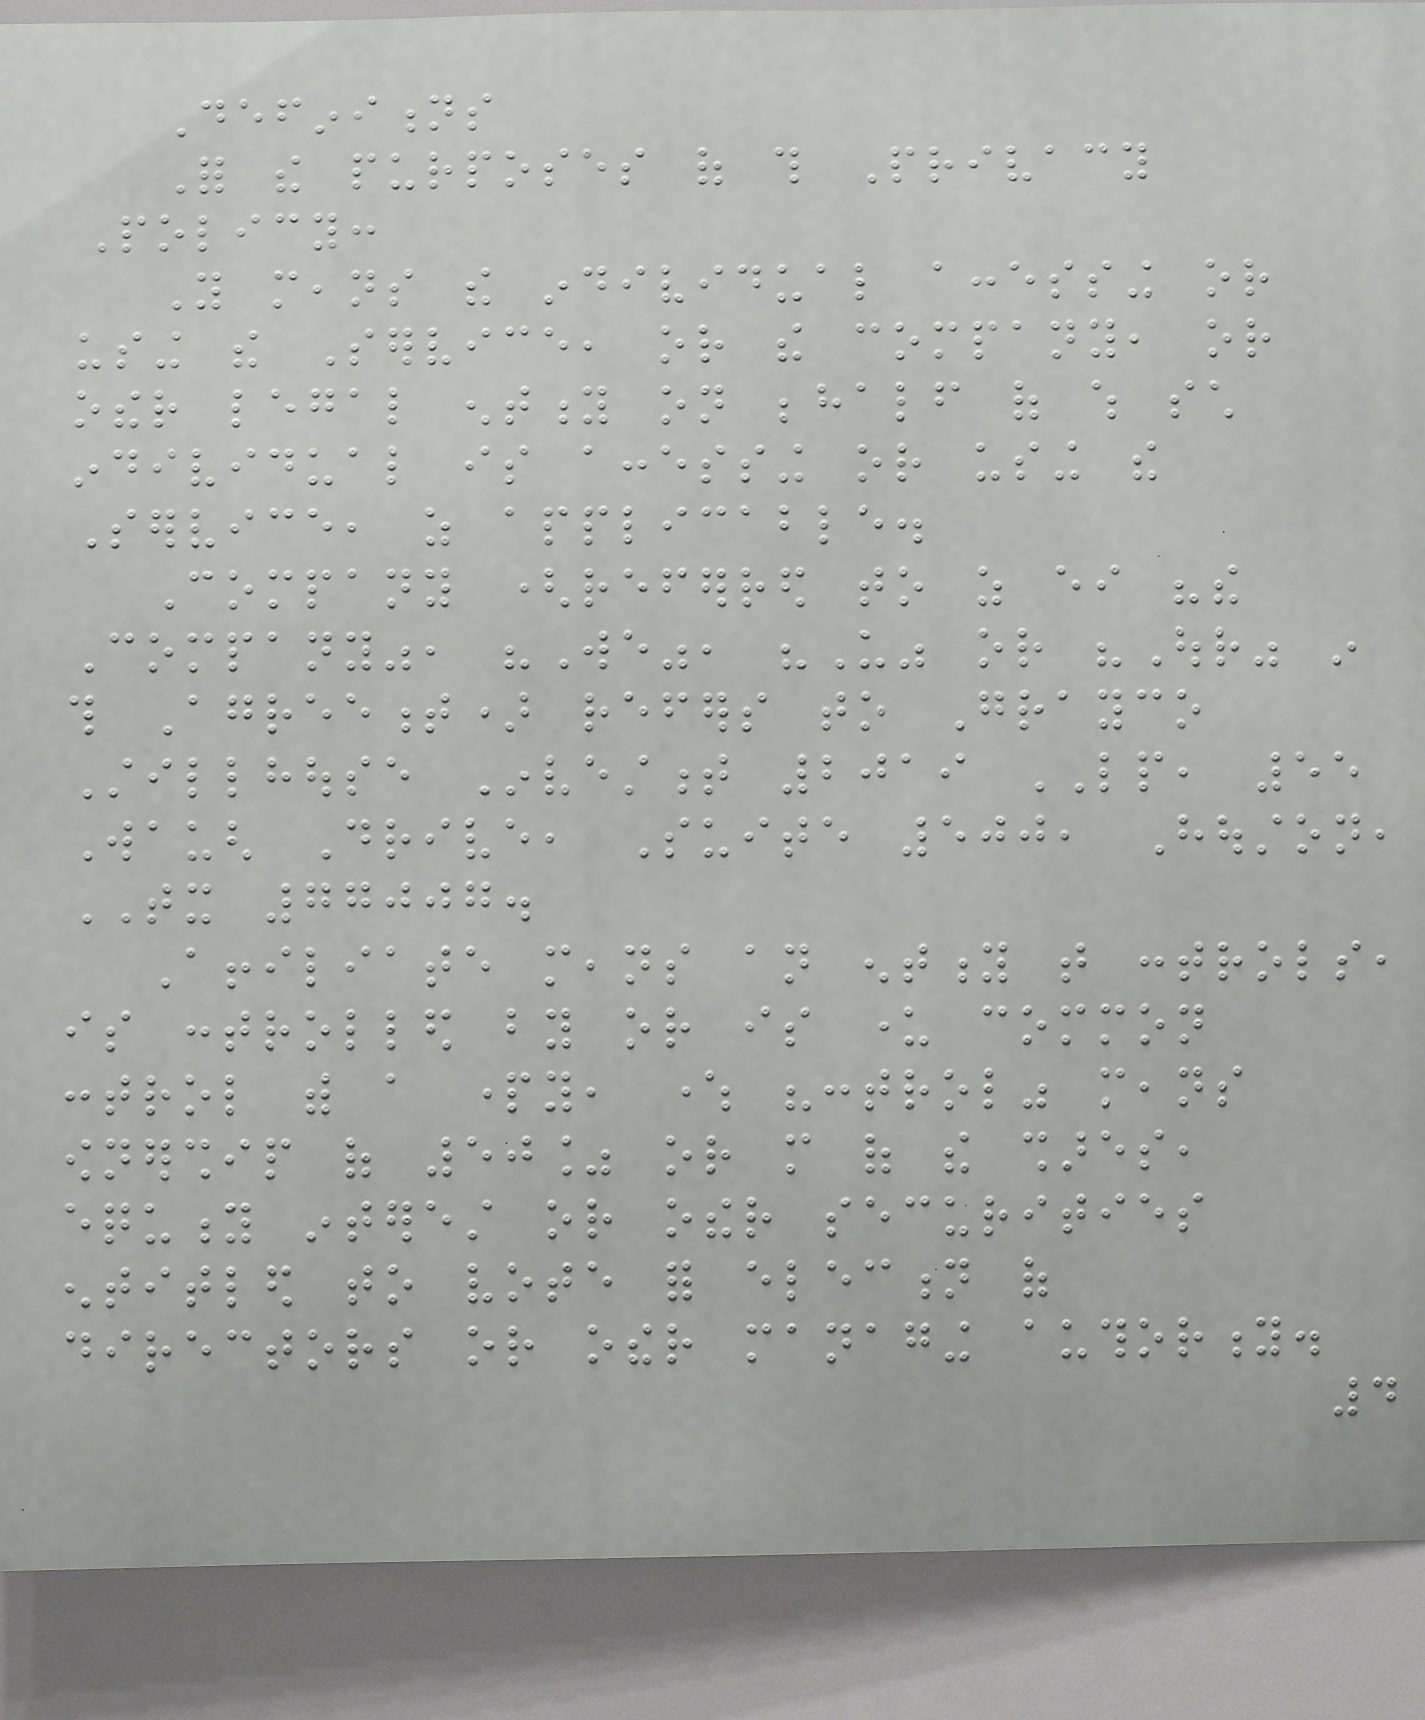Definitions
For the purposes of this Privacy
Policy:
You means the individual accessing or
using the Service, or the company, or
other legal entity on behalf of which such
individual is accessing or using the
Service, as applicable.
Company (referred to as either "the
Company", "We", "Us" or "Our" in
this Agreement) refers to Grayco
Stillhouse Investment 2019 LP, 55
Waugh Drive, Suite 500, Houston,
TX 77007.
Affiliate means an entity that controls,
is controlled by or is under common
control with a party, where "control" means
ownership of 50% or more of the shares,
equity interest or other securities
entitled to vote for election of
directors or other managing authority.
4
